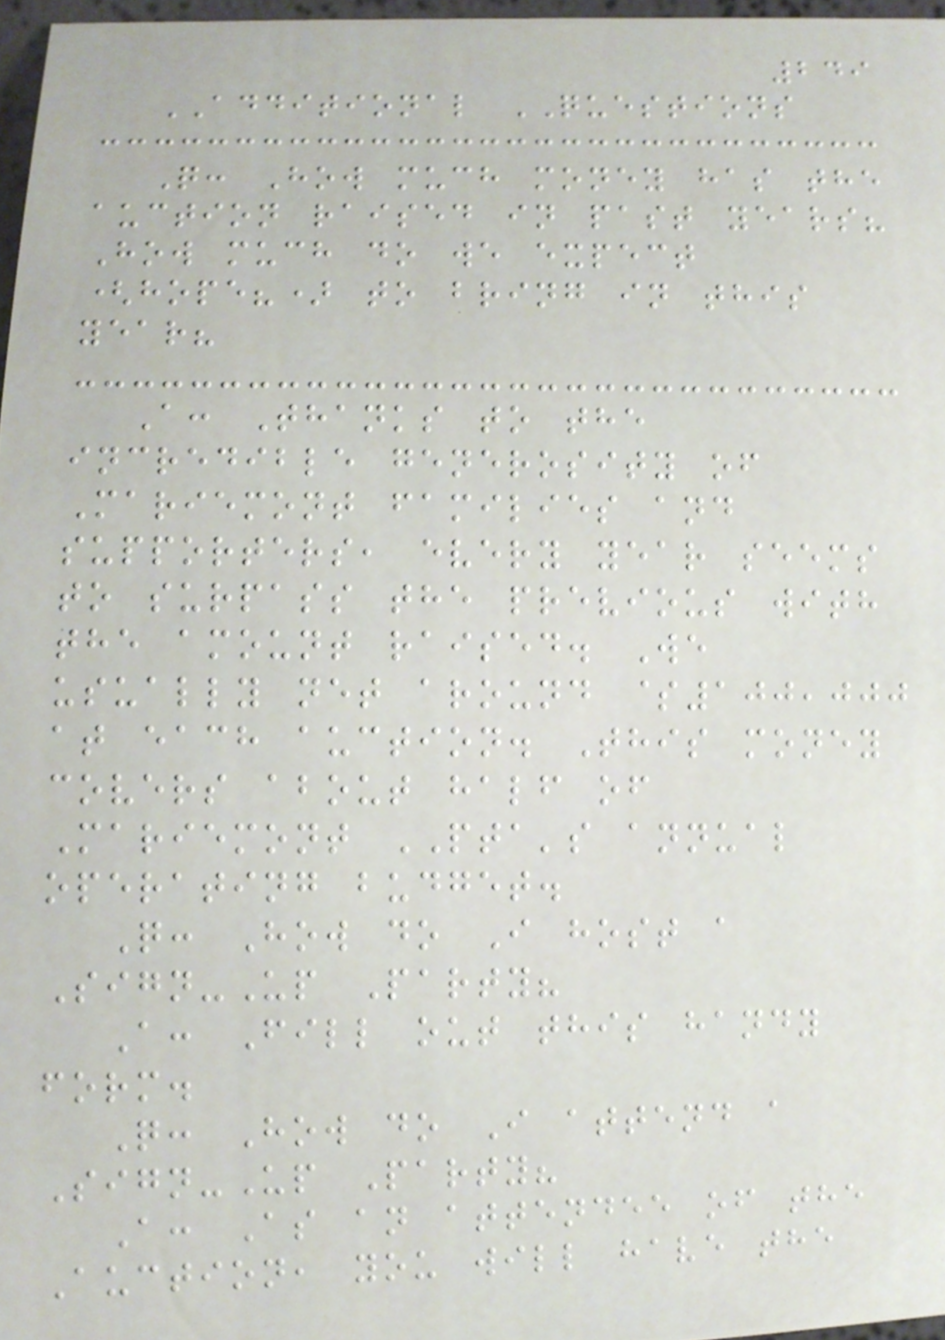249
ADDITIONAL QUESTIONS
Q: How much money has the
auction raised in past years?
How much do we expect
(hope?) to bring in this
year?
A: Thanks to the
incredible generosity of
Mariemont families and
supporters, every year seems
to surpass the previous with
the amount raised. We
usually net around $100,000
at each auction. This money
covers about half of
Mariemont PTA's annual
operating budget.
Q: How do I host a
Sign-Up Party?
A: Fill out this handy
form.
Q: How do I attend a
Sign-Up Party?
A: As an attendee of the
Auction, you will have the
